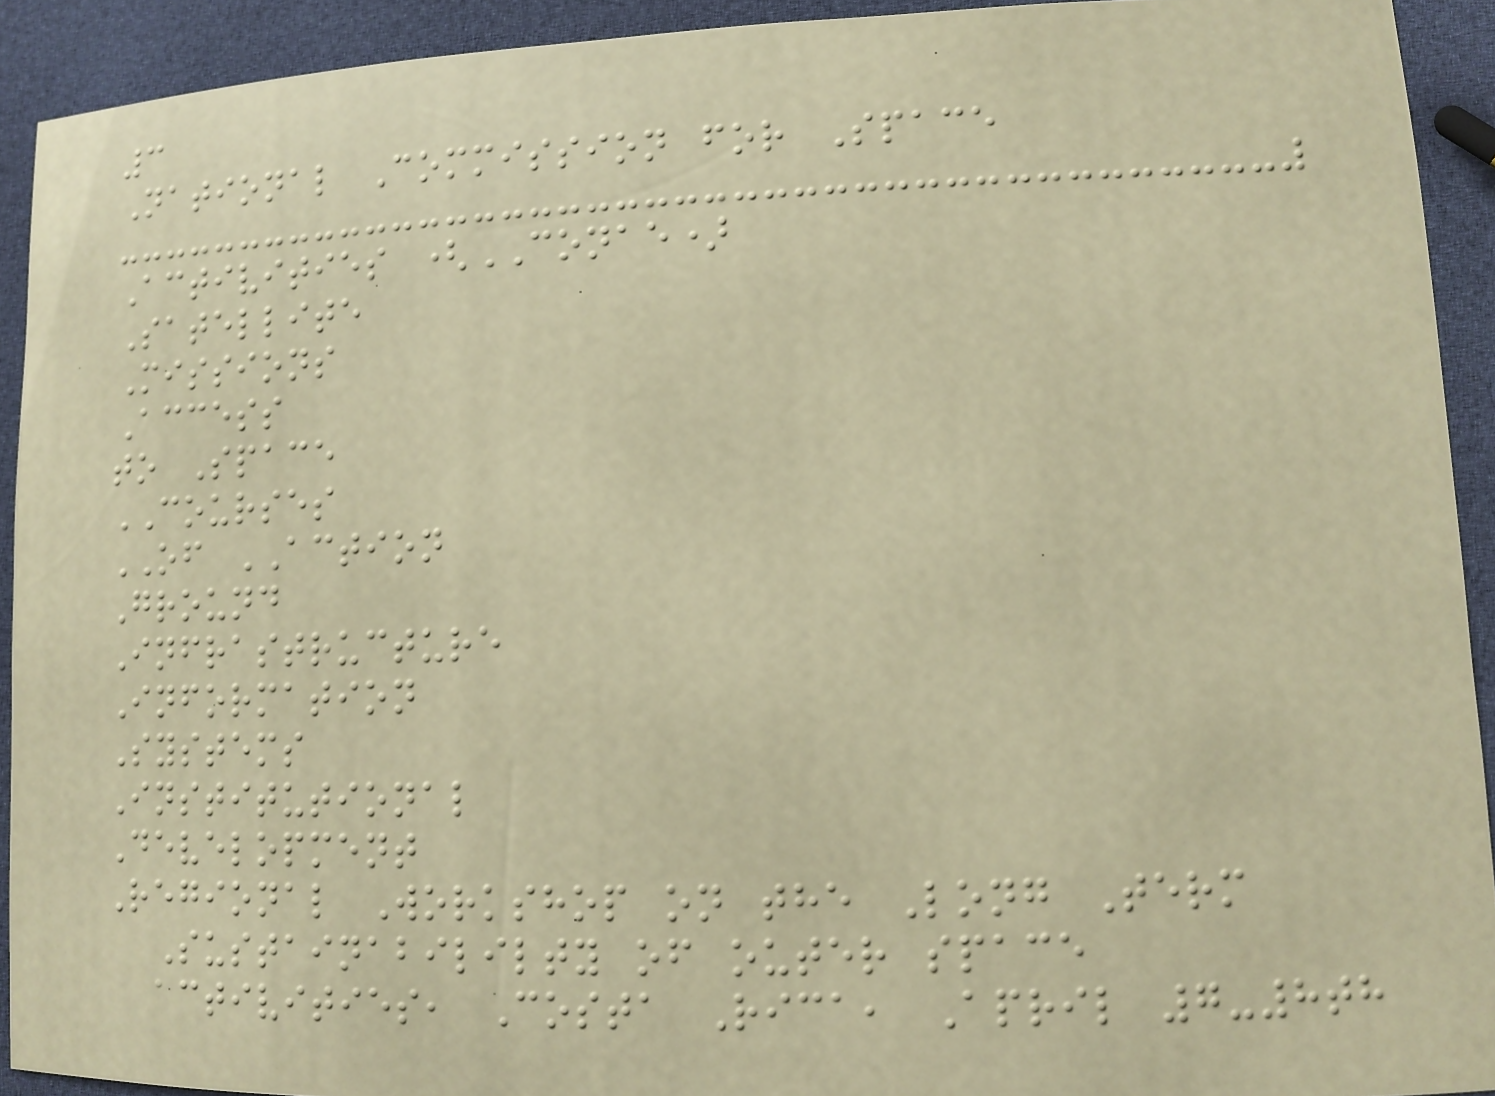3
National Commission for Space
Activities (CONAE)
Satellite
Missions
Access
to Space
COURSES
OF ACTION
Ground
Infrastructure
Information
Systems
Institutional
Development
Regional Workshop on the Long Term
Sustainabililty of outer space
activities, Costa Rica, April 7-8th
